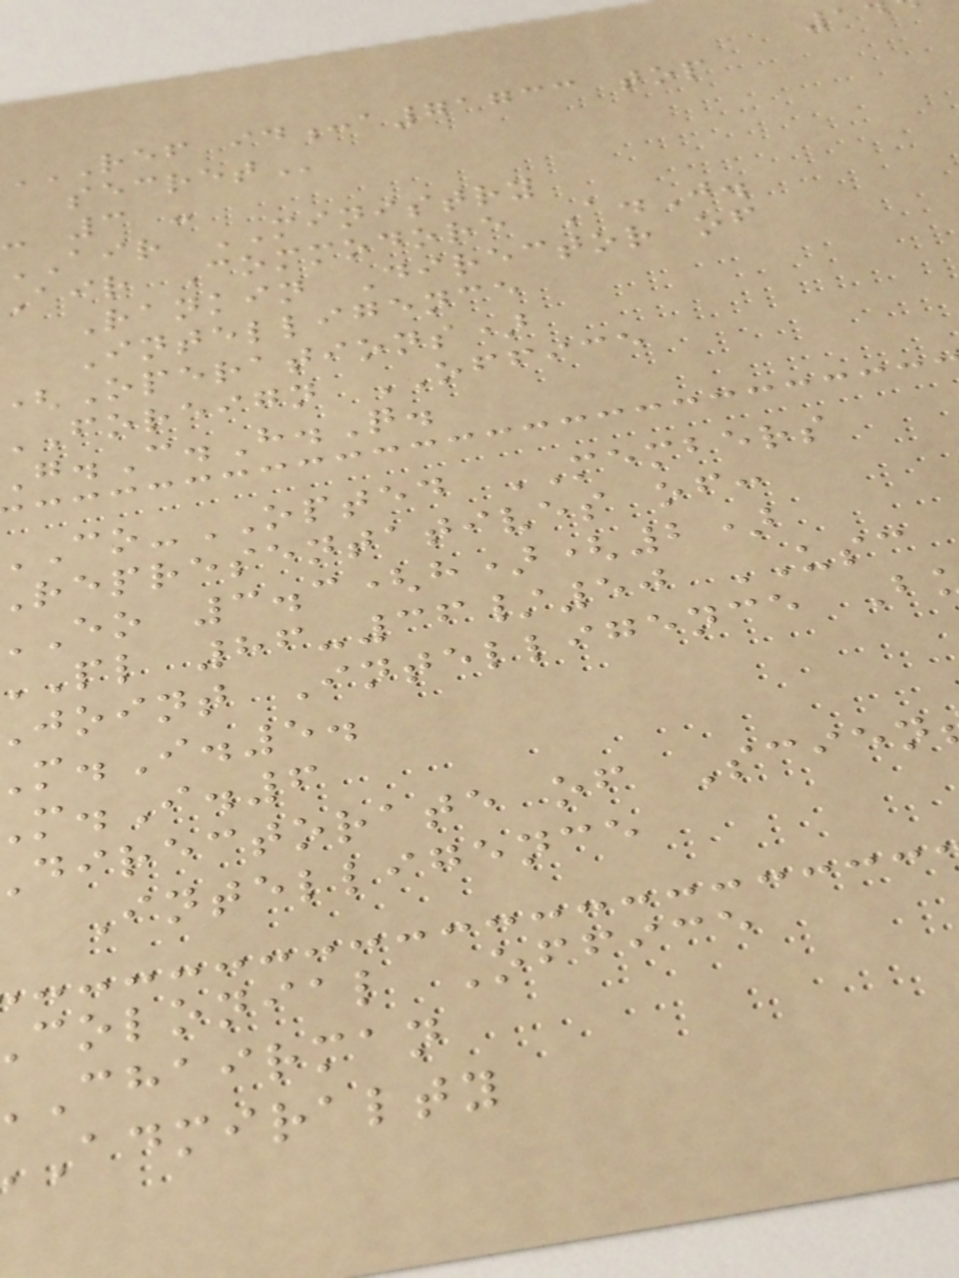REF ID:A71733 TOP
- 3 -
AIR MINISTRY
Air Commodore A.J.
Rankin Director of
Intelligence
Operations)
foreign OFFICE
.C.H.Q.
-OPTED MEMBERS
representatives of:
eo 3.3(h)(2)
pl 86-36/50 USC
joint Intelligence B
.I.5.
.I.6
directorate of Scien
Intelligence
colonial Office
chairman
admiralty
